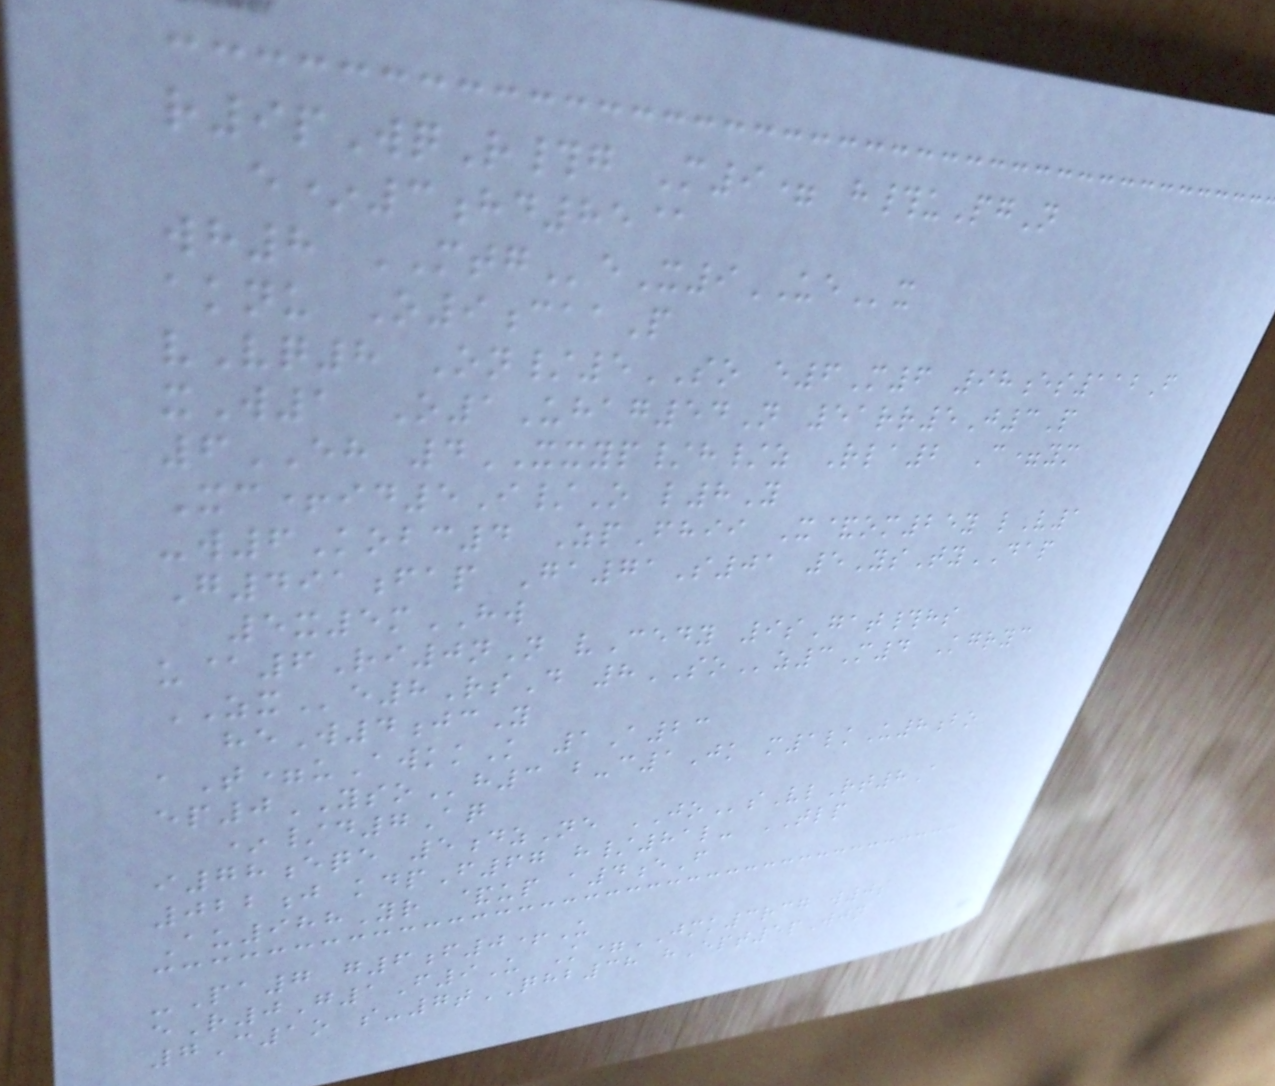r9pWqR#g M9= h#uPgN
e*3hd85@
wh8 MTGeX9UEx
aknu O9caaP
vVq8 On/5SO e6M6 98es112F
xW1 O1Uhag54N 51rr5J3P
6EH 4XXYP/h/z Rla2 C=ym
Xc+id5I/O l8Y
-w6Kobc4 ZpFhii X&om25y lV1
G491fap Ga71S01 5YsTyDAP
5x5mHW
u@6Ri0nN vCedy 9sGat#hs
ZXe8RsD 8SOz3M4 Kgryc
heW4jcY
aT=uAwkkK 1A23
ep0YSOh3 b-c1Jk m1lkU8bo
*/d7Aq
i78eqe 5dzNe JOsVlRt8A
022j kdpF67 h/81l- TLP
Au988Yr &up a4eF
-Pa7 g6f0+U
eR0G1F9U K=JMK3rcg w0s
7C1o s-7tQHB38 hEpt5pWjn
